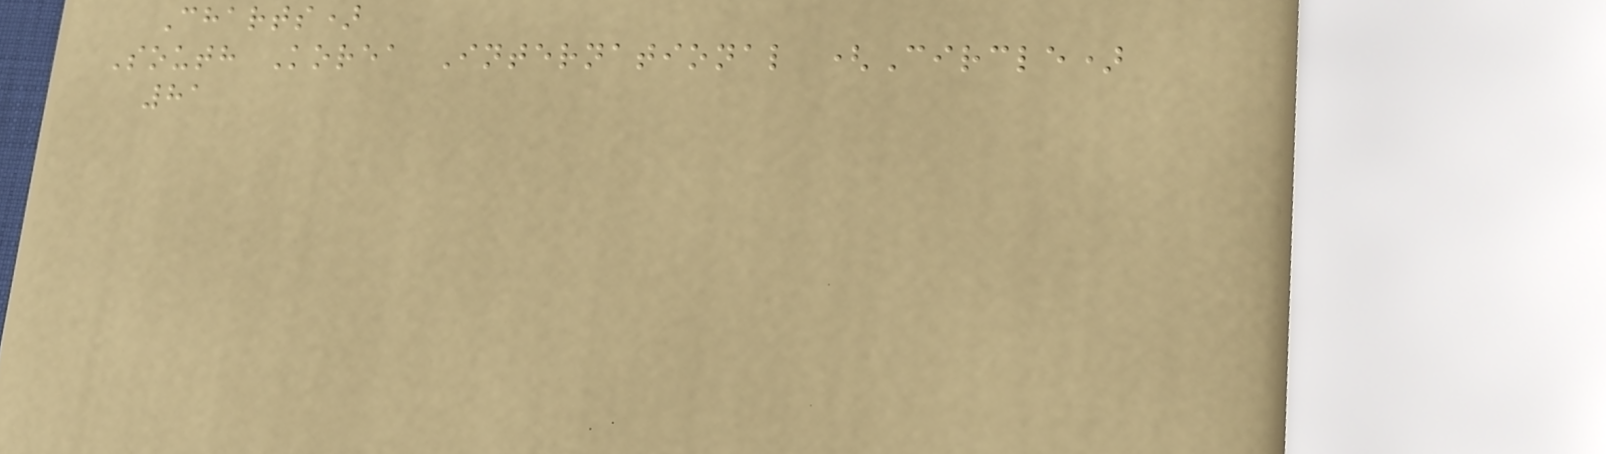Charts)
South Korea International (Circle)
81
